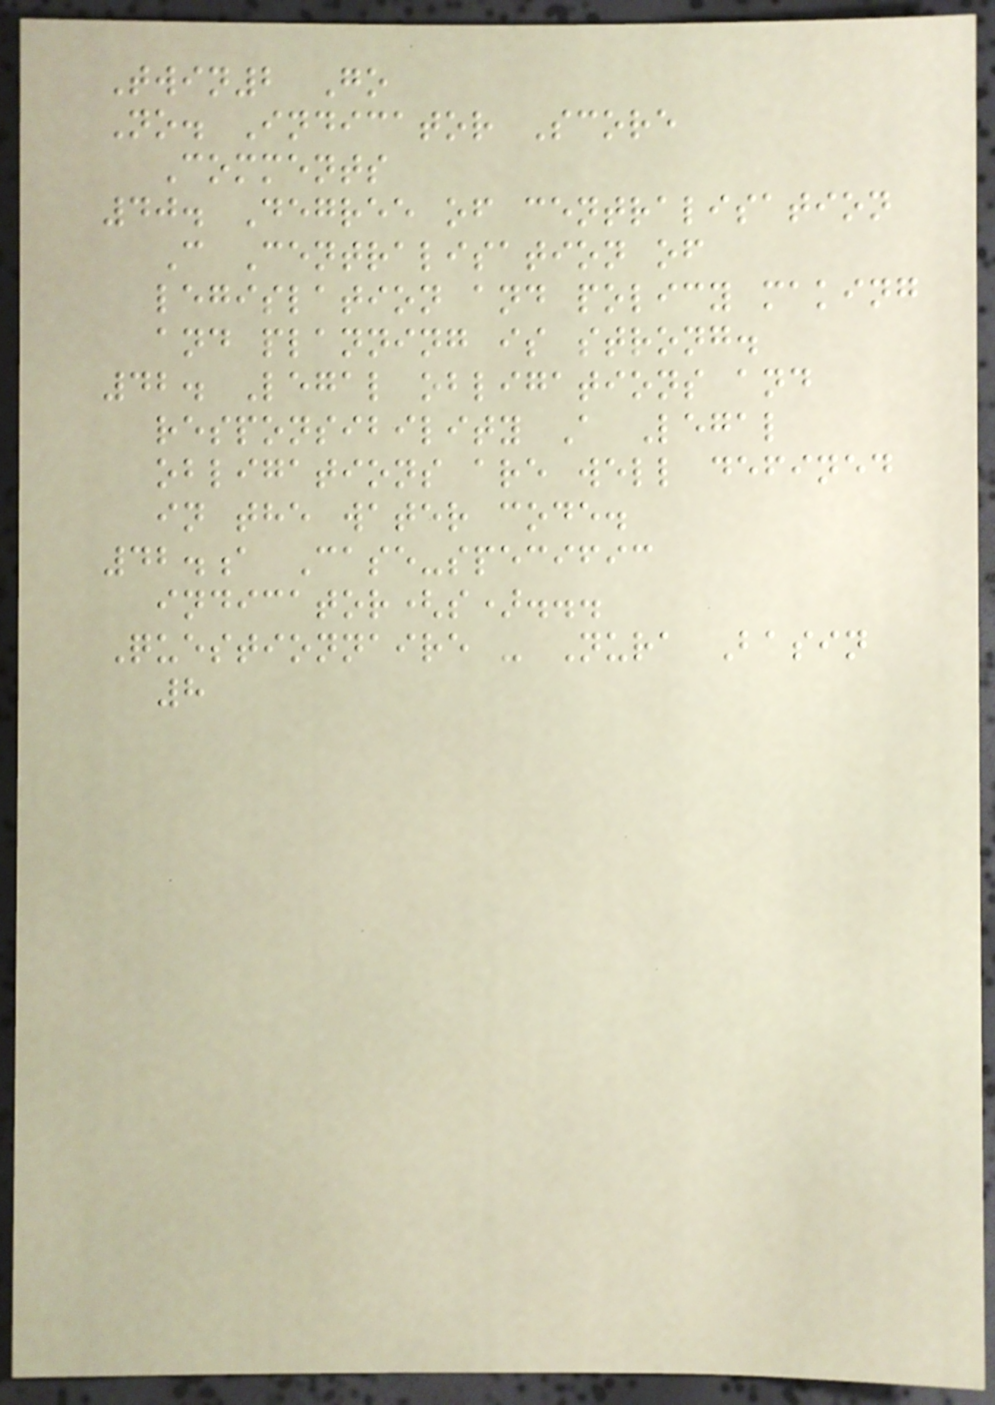Twin2 Go
No. Indicator Score
Comments
40. Degree of centralisation
C Centralisation of
legislation and policy making
and planning is strong.
42. Legal obligations and
responsibility A Legal
obligations are well defined
in the water code.
42.a Case-specific
indicator(s)...
Questionnaire - Nura Basin
8
